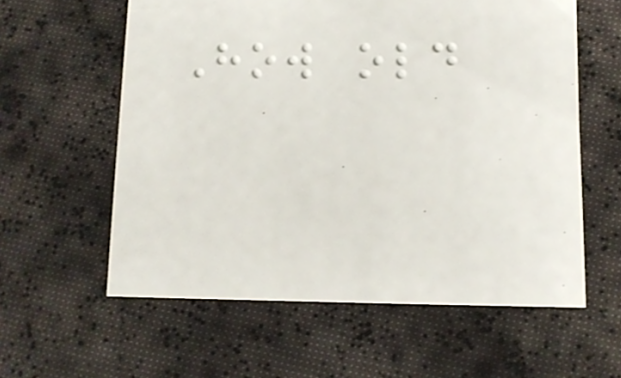How old
